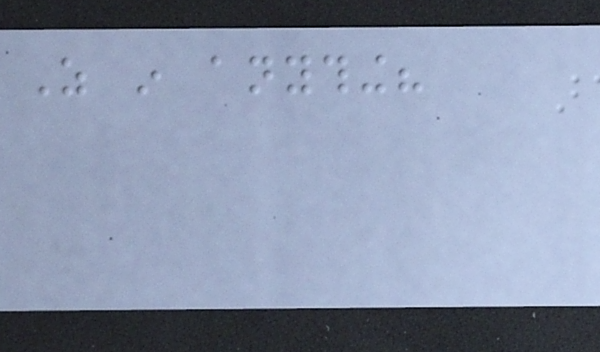As in anything?
